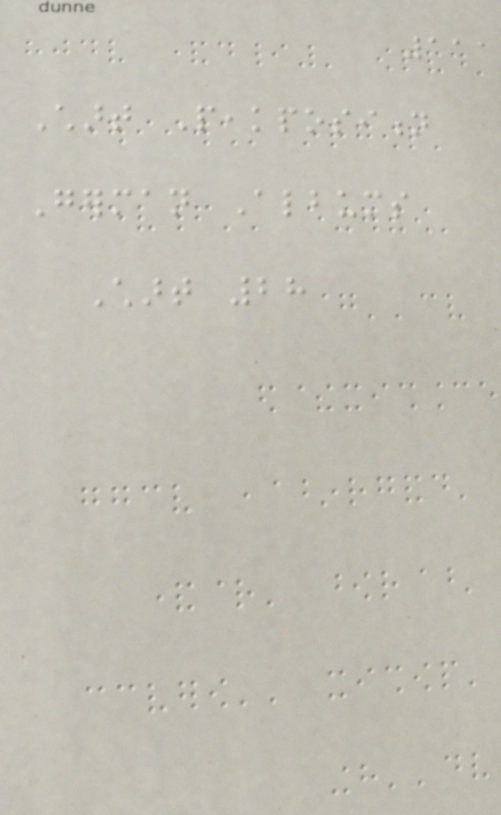111
Chart Peakposition
German Albums
Chart 28
